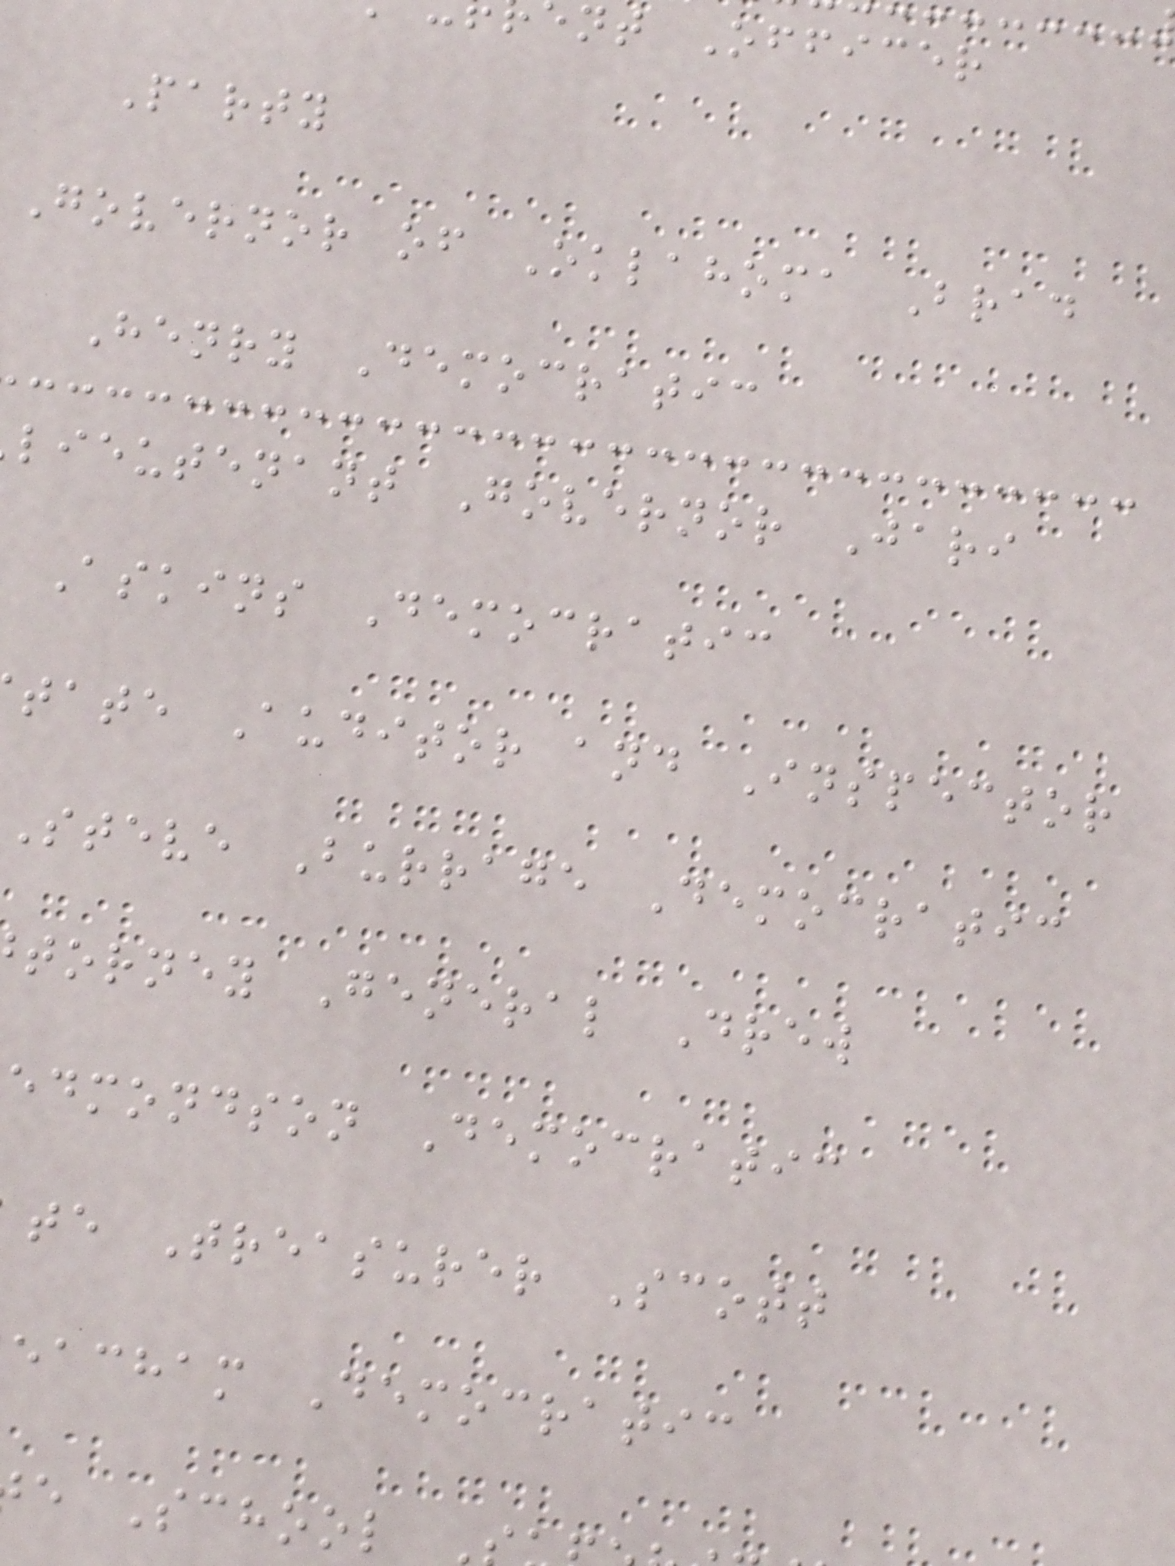nt Officer
Party
Governor of Oklahoma Brad
Henry Democratic
lieutenant Governor Jari
Askins Democratic
tate Auditor and Inspector
Steve Burrage Democratic
torney General Drew
edmondson Democratic
te Treasurer Scott
eacham Democratic
e School
